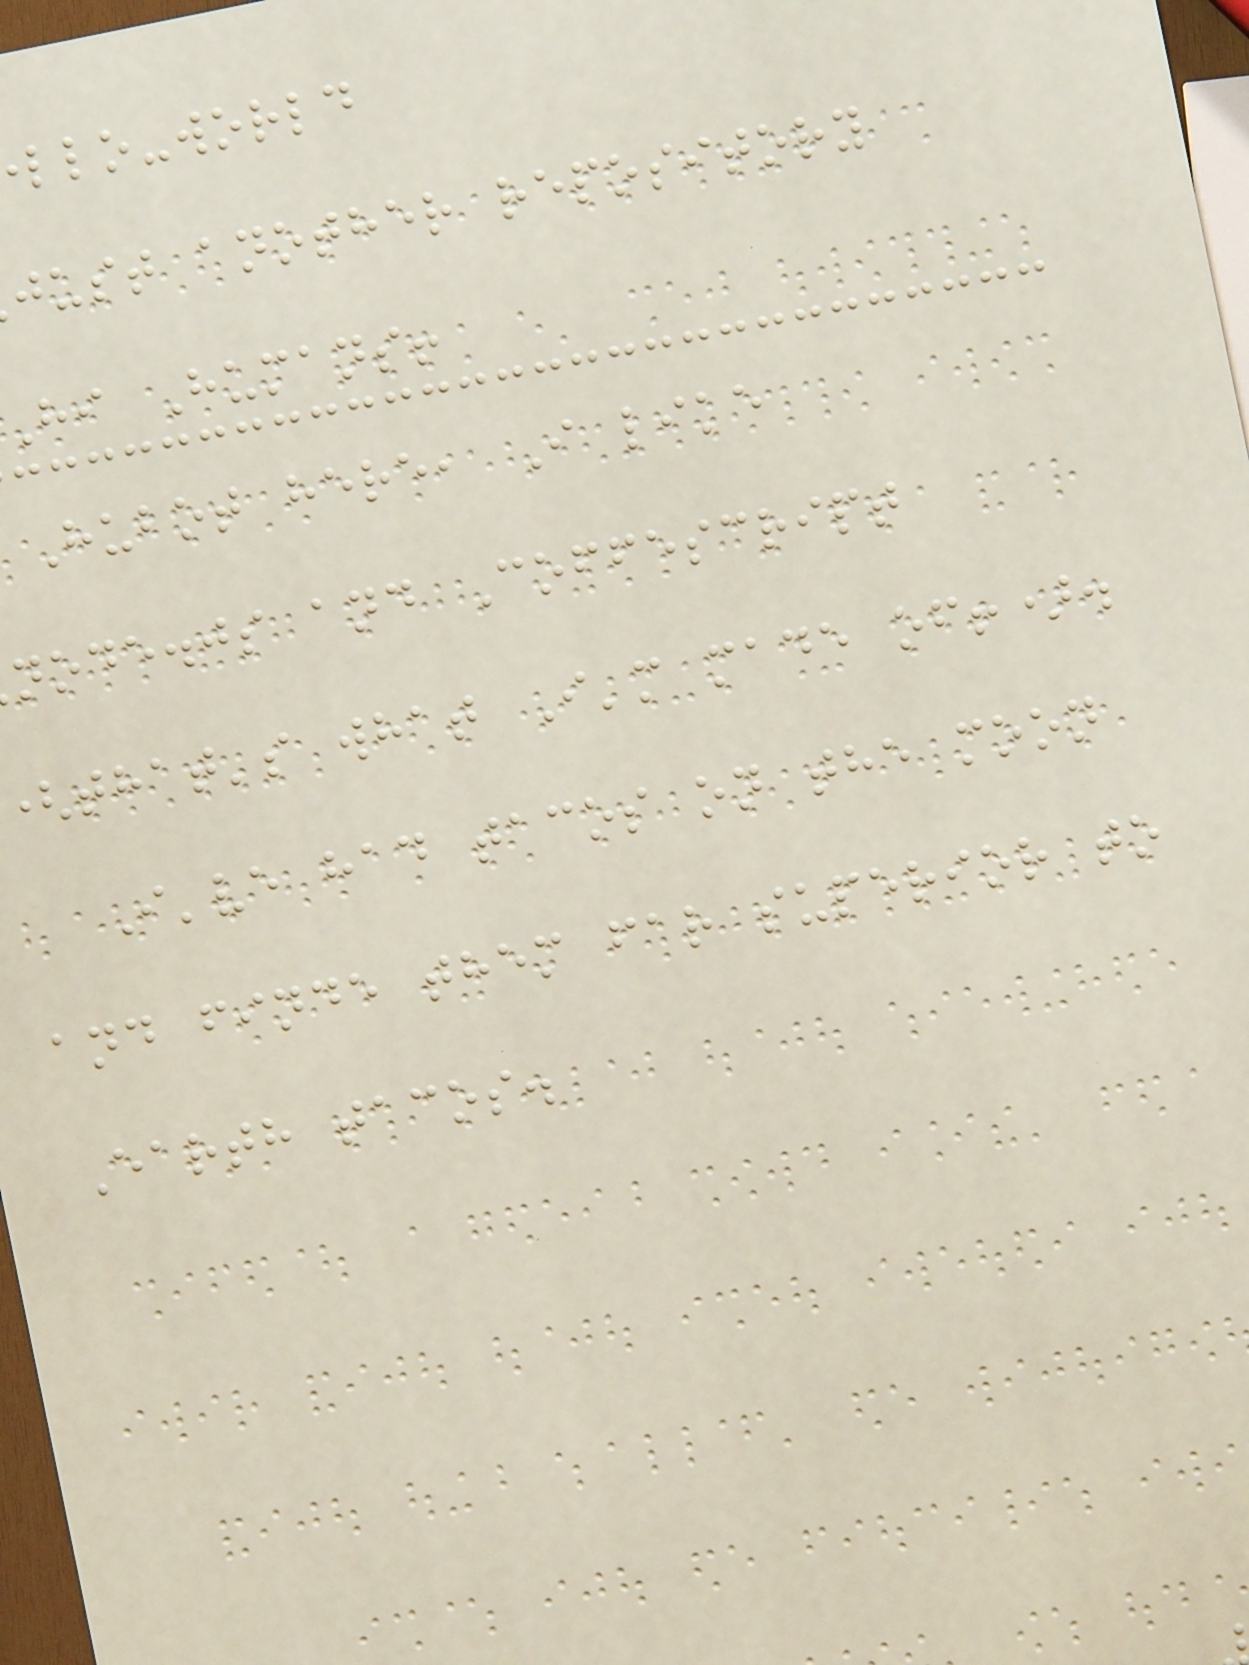llo-world
just another repository
hi Humans!
Hubot here, I like
node.js and Coffescript
that's what I'm made of!).
I've had tacos on the moon
and finde them far superior to
Earth tacos.
